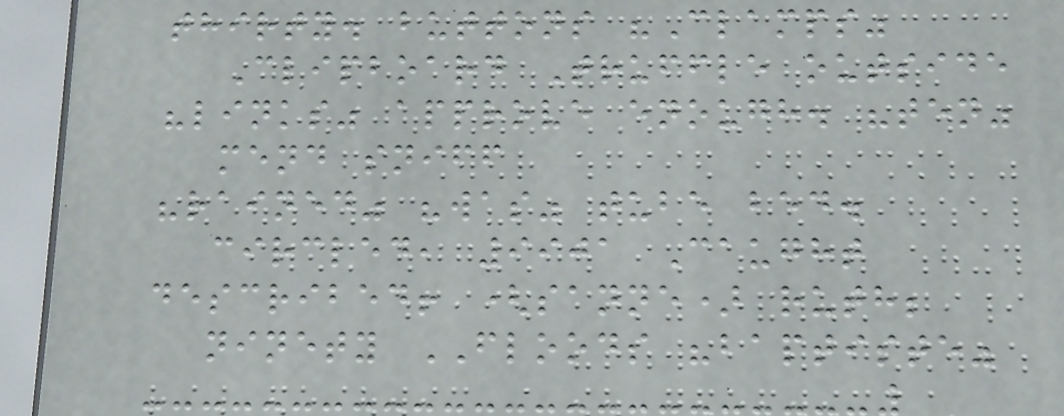thirty. buttons "Clamps"
Clipboard Truffle outside
"links" approve enough. "ten"
mend sniff
"rained" "was" tube bed.
circled, 9901 Caught
described! (sanne) ruth;
ninety FLOODS "baptiste"
